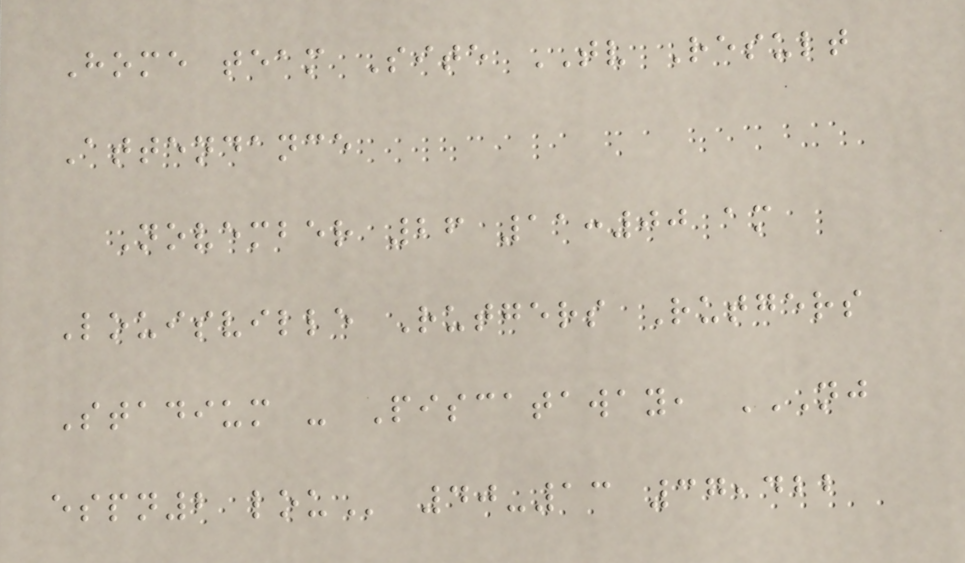Home team Site TV Result
Attendance
November 26 11:00 am
Louisville Rutgers Rutgers
Stadium - Piscataway, NJ
ESPN2 LOU 40-13 37,422
